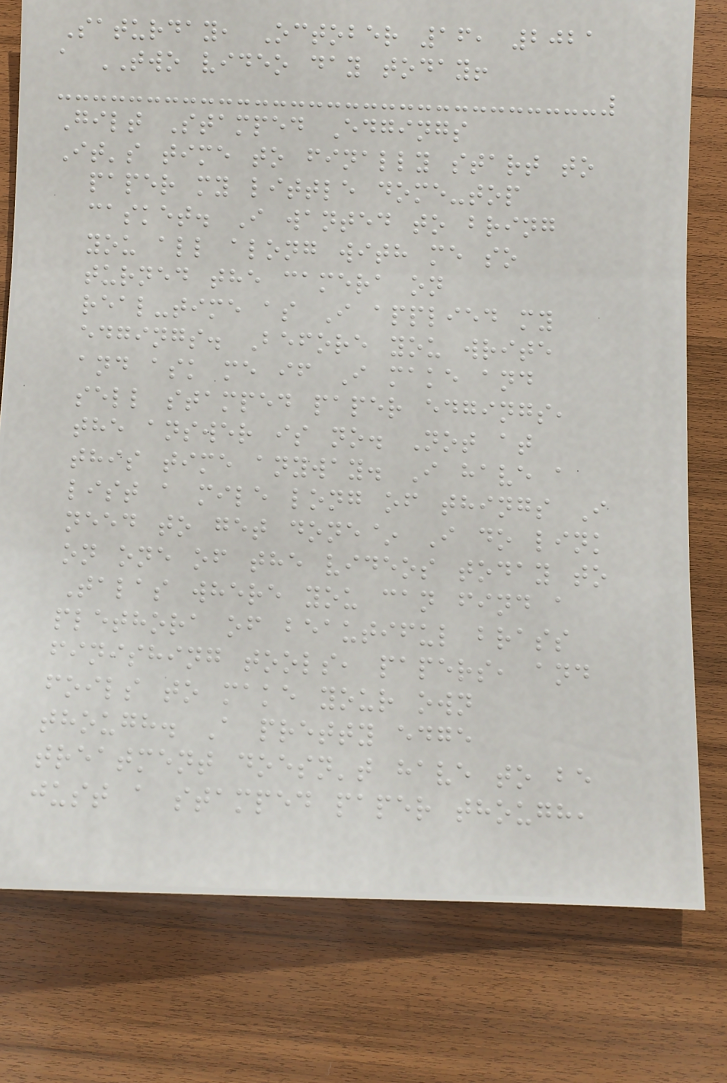Saturday, October 16, 2021
a TWO video day today!
Gilt Stamped Edgings
It's time to finally start to
paper my little dome-top
casket. I wanted to bring
you all along with me so
turned the camera on
real-time as I applied my
edgings. Before you write
and ask me if I make and
sell stamped paper edgings,
the answer is no. Not at
this time anyway. I have a
list a mile long of things I
need to get done~ I do link
on one of the videos today to
Talas where you can find a
plethora of beautiful brass
finishing tools, papers, and
foils to make your own
though. A pretty edge
treatment doesn't have to be
just a stamped paper though,
